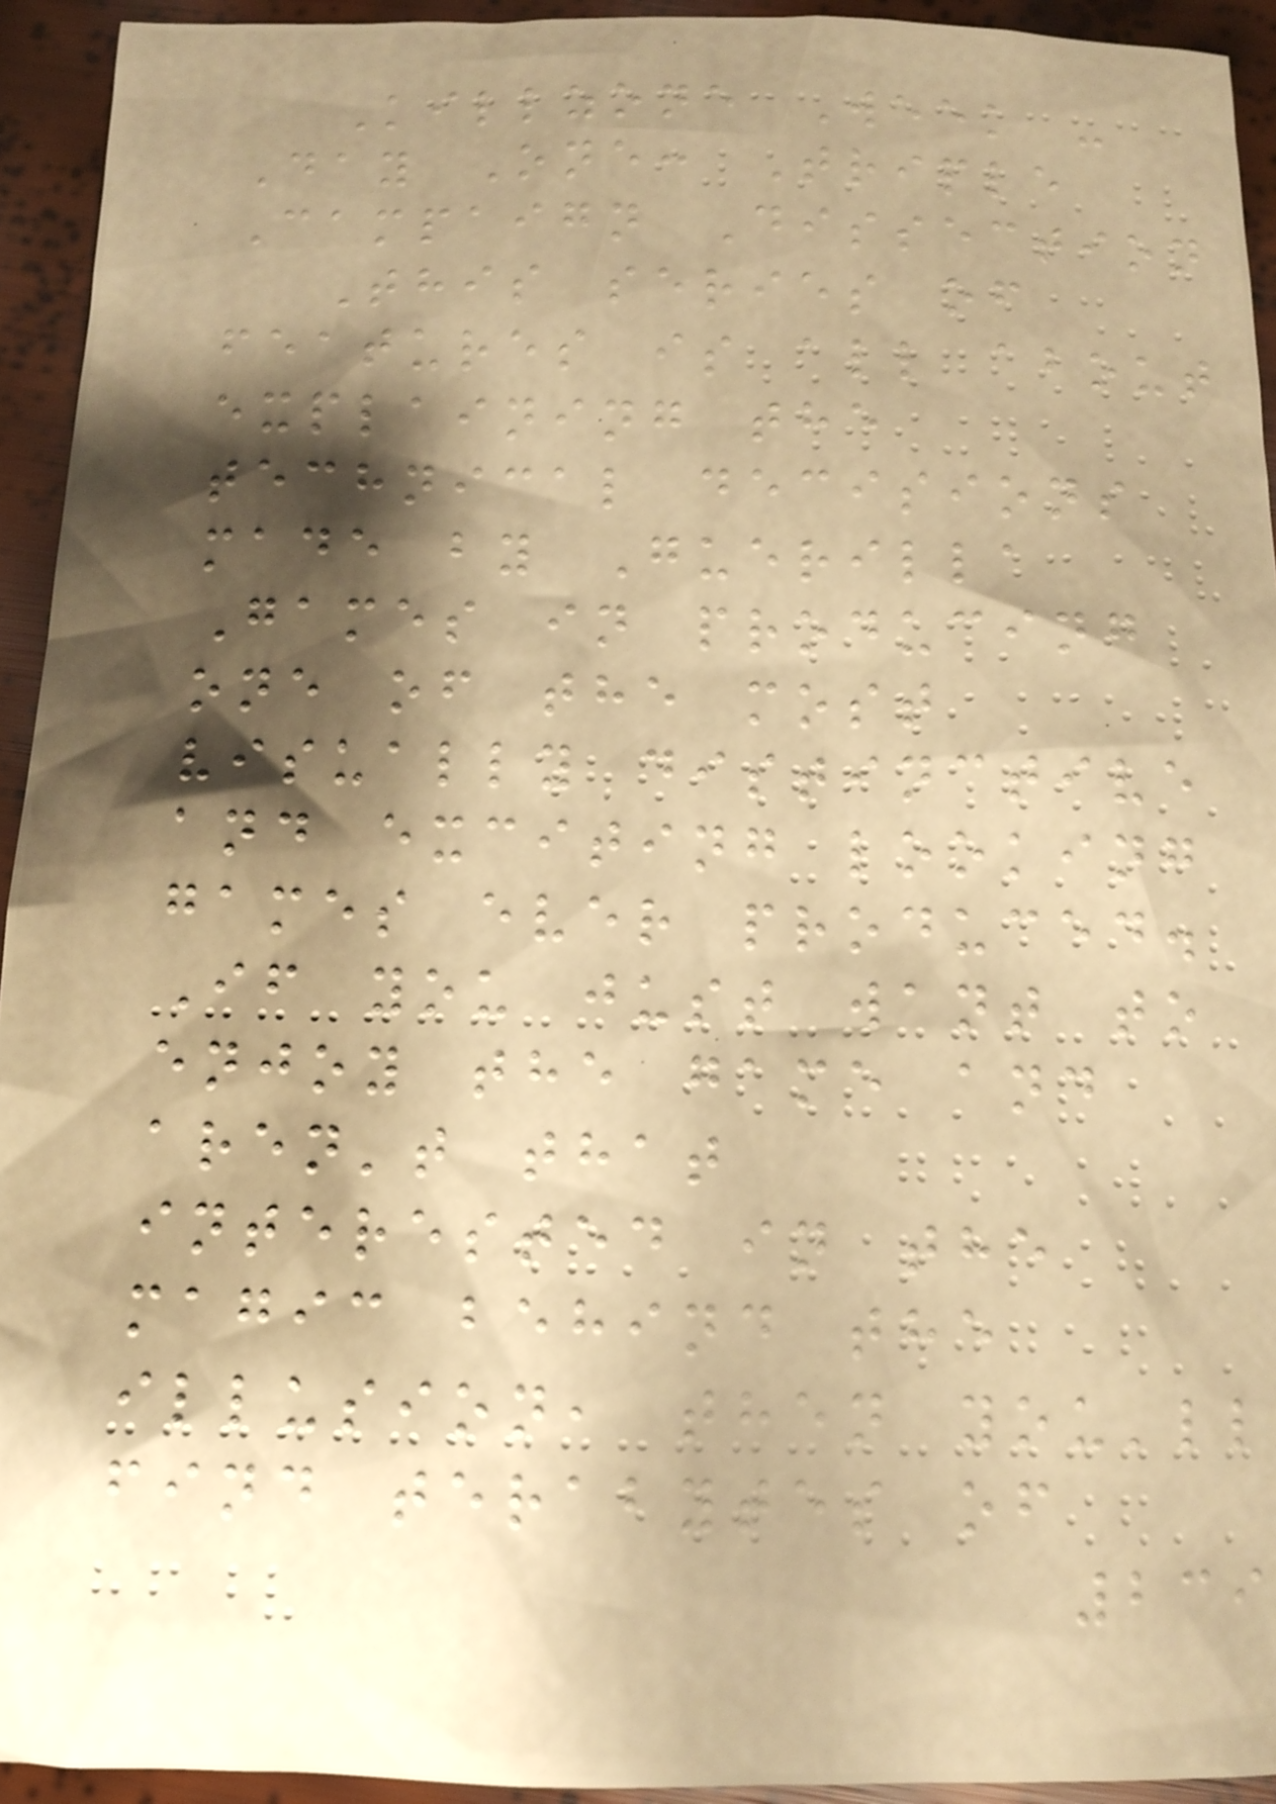Killzone Week -
Day One: Triple
Campaign Dissection
This series of
features is all about
explaining the
technical decisions
made by Guerilla
Games in producing
one of the most
visually distinctive
and exciting looking
games ever produced.
If you just want to
enjoy the game and
aren't that
interested in the
magic behind the
illusion, then you'll
find terabytes of
239
